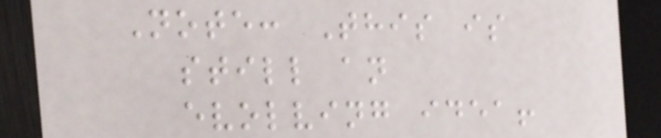Note: This is
still an
evolving idea!
